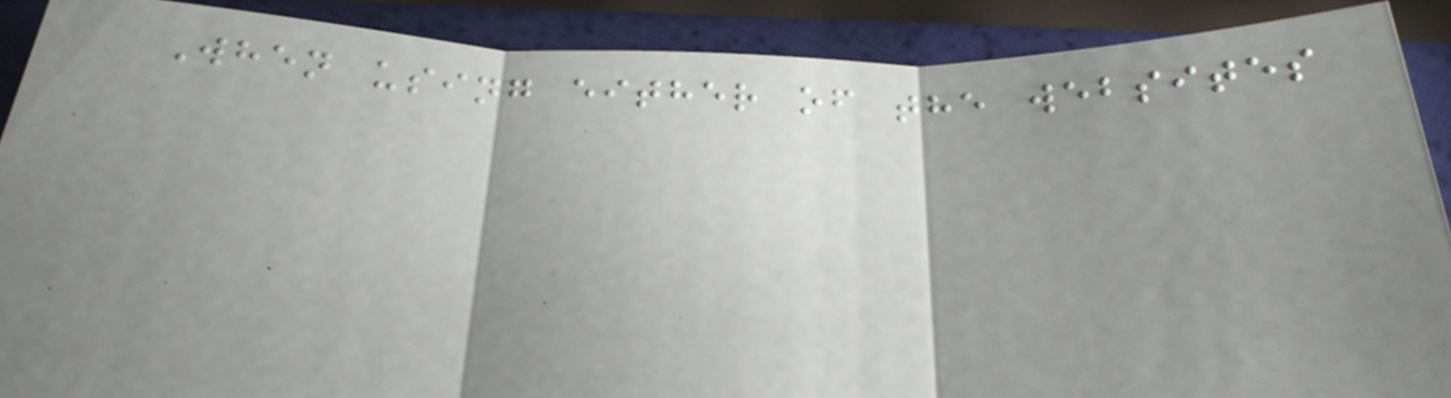When using either of the websites
